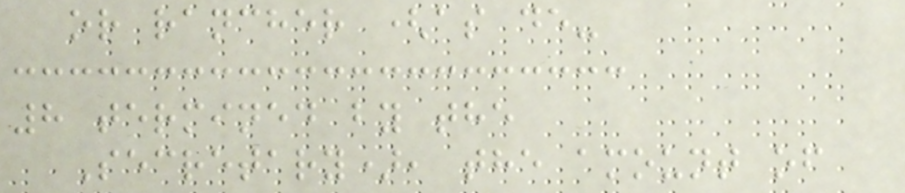or rancher (as de-
8 termined by the
Secretary), the amount of
